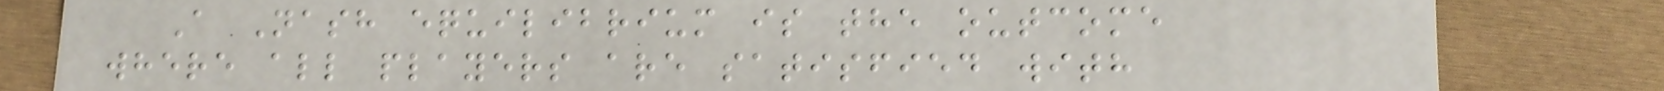A Nash equilibrium is the outcome
where all players are satisfied with
